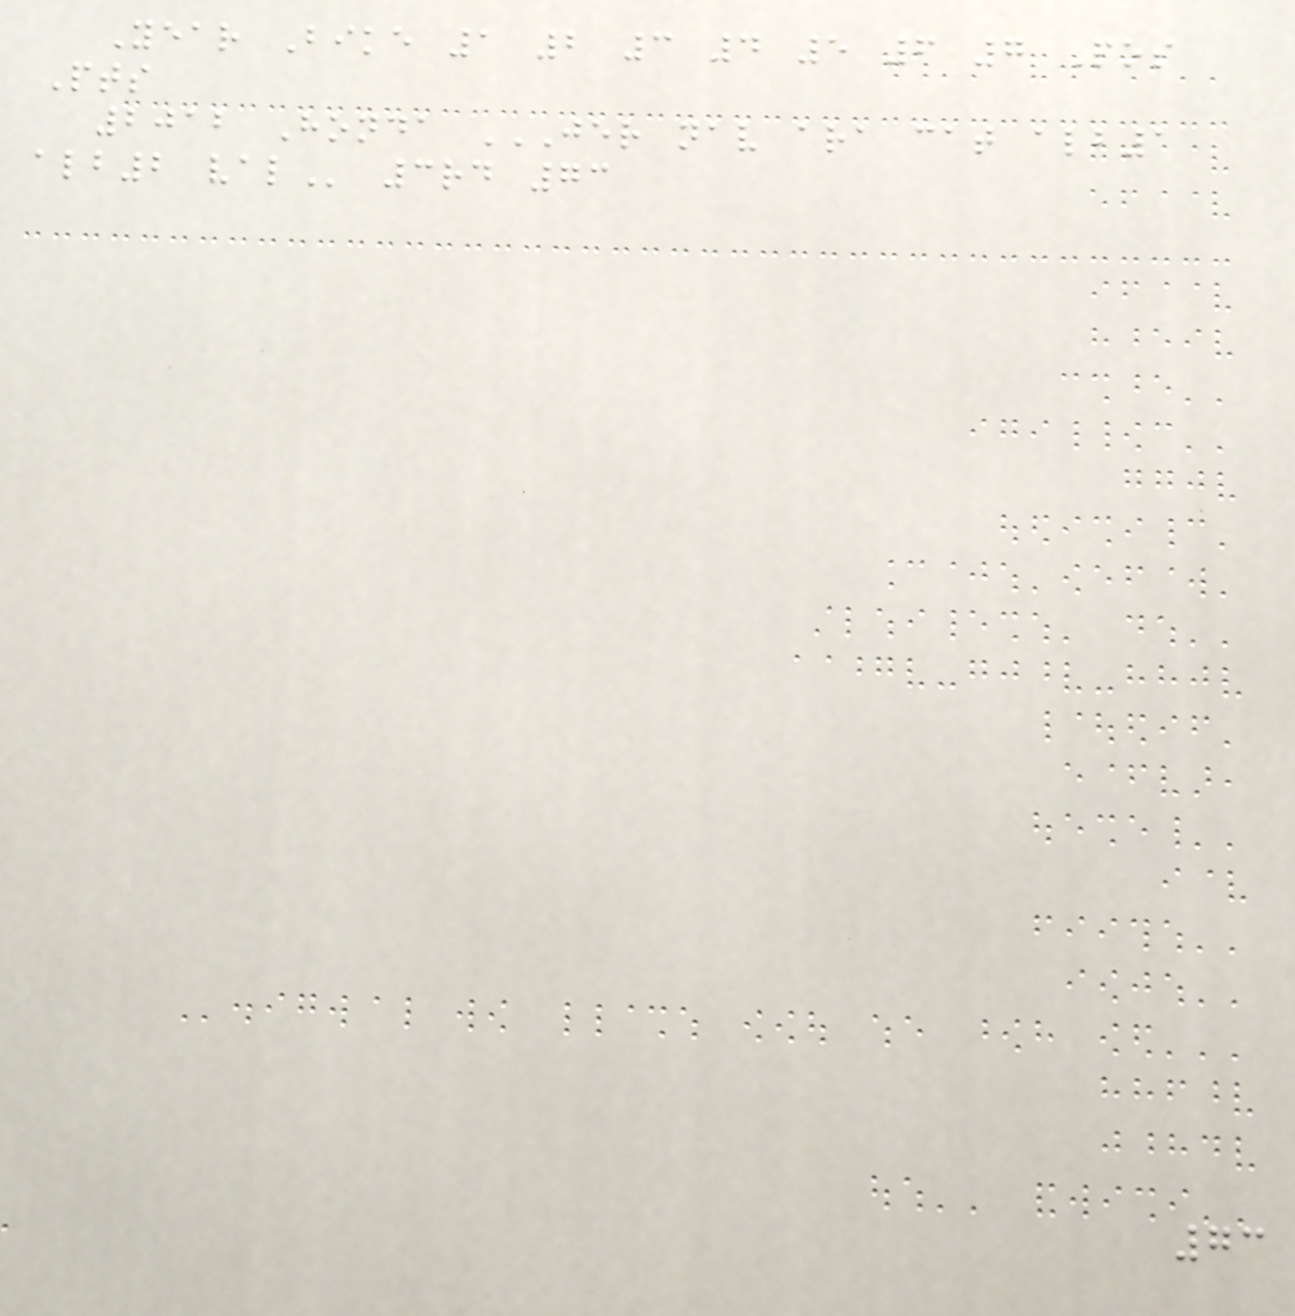Year Bike 1 2 3 4 5 6 7 Pos
Pts
2012 Honda JER NAV ARA CAT ALB1
ALB2 VAL 3rd 73
73
